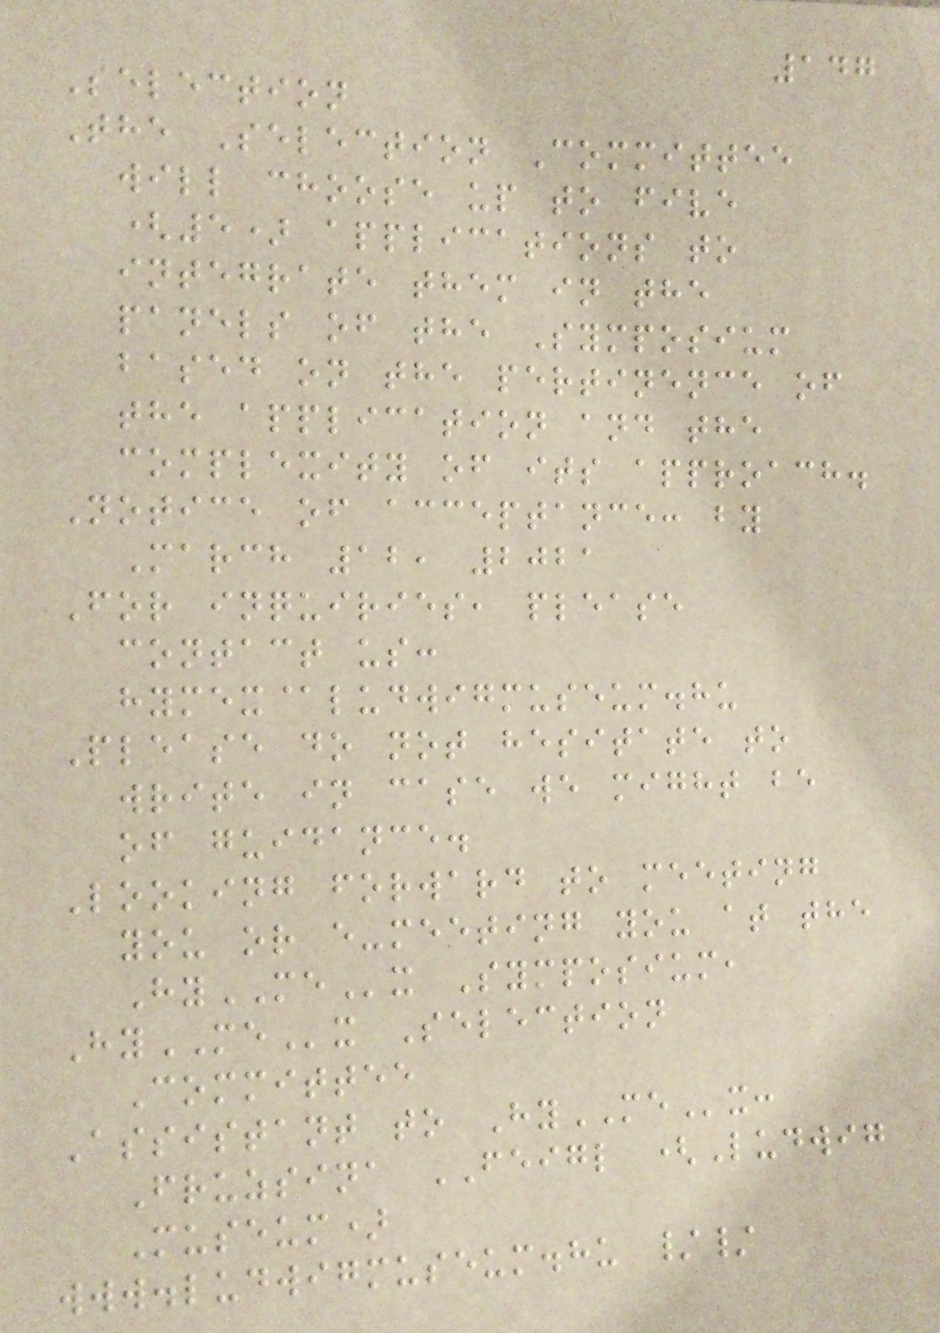147
Selection
The Selection Committee
will choose up to five
(5) applications to
integrate them in the
panels of the Symposium
based on the pertinence of
the application and the
complexity of its approach.
Notice of acceptance: by
March 12, 2021
For inquiries, please
contact us:
hymex@ludwigmuseum.hu
Please do not hesitate to
write in case we might be
of guidance.
Looking forward to meeting
you or e-meeting you at the
HyMEx Symposium,
HyMEx Selection
Committee
Assistant to HyMEx:
Fruzsina FEIGL (Ludwig
Museum)
www.ludwigmuseum.hu //
